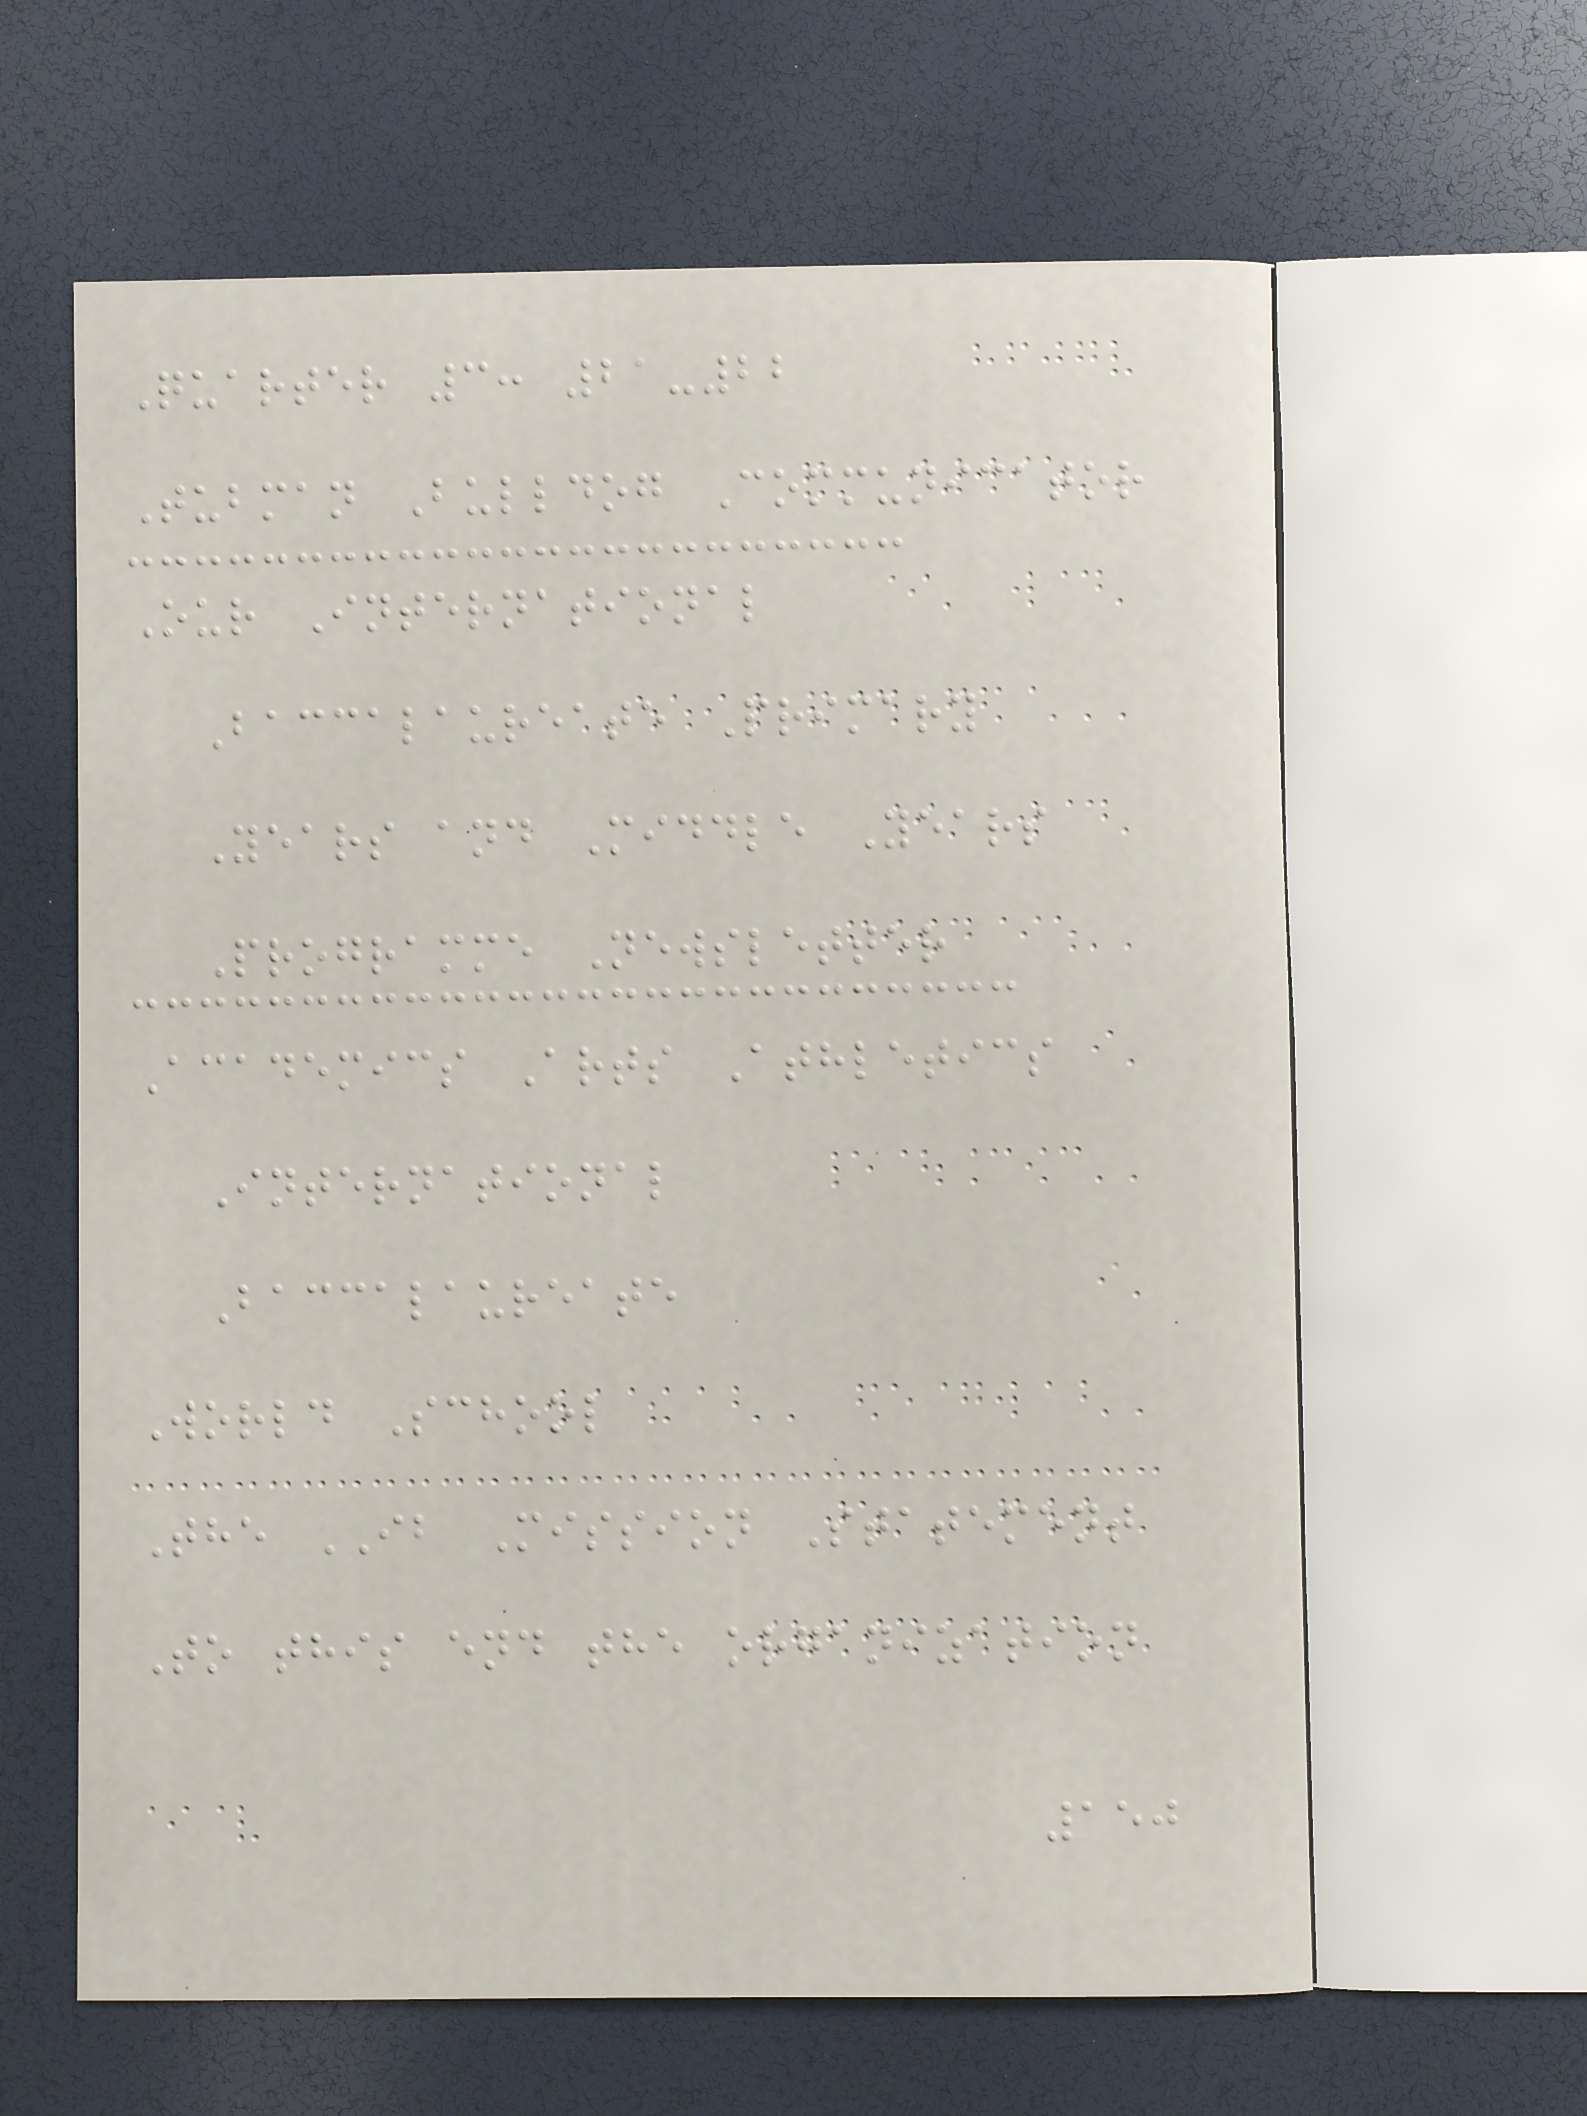Quarter 3: 21-22
Tubman Bulldog Communicator
Our International
Baccalaureate Primary
Years and Middle Years
Programme Newsletter
Academics Arts Athletics
International
Baccalaureate
World School
The IB Mission Statement
To this end the organization
150
